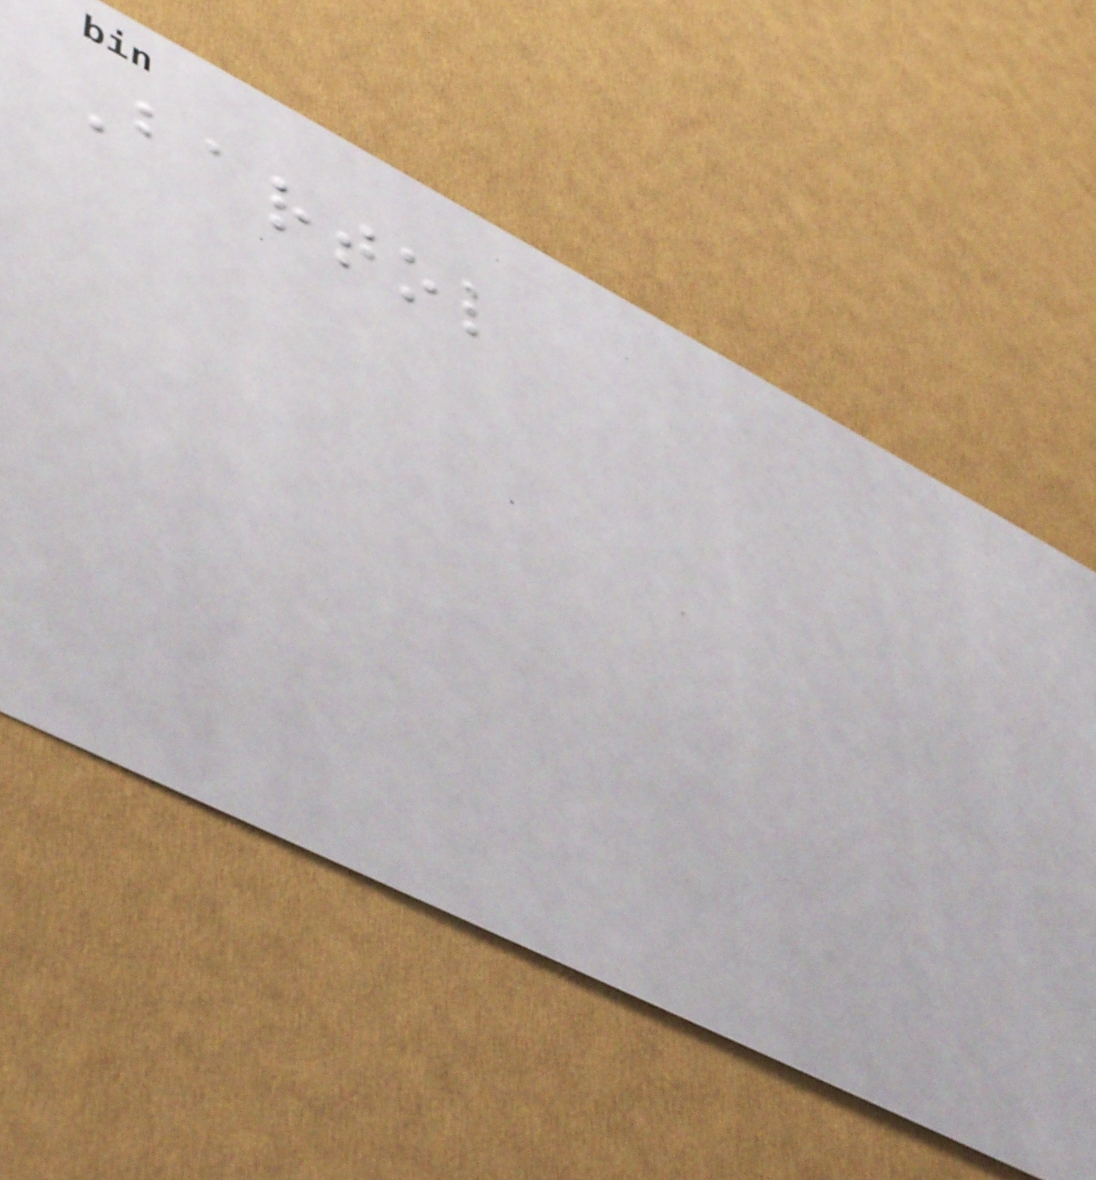Bartol
